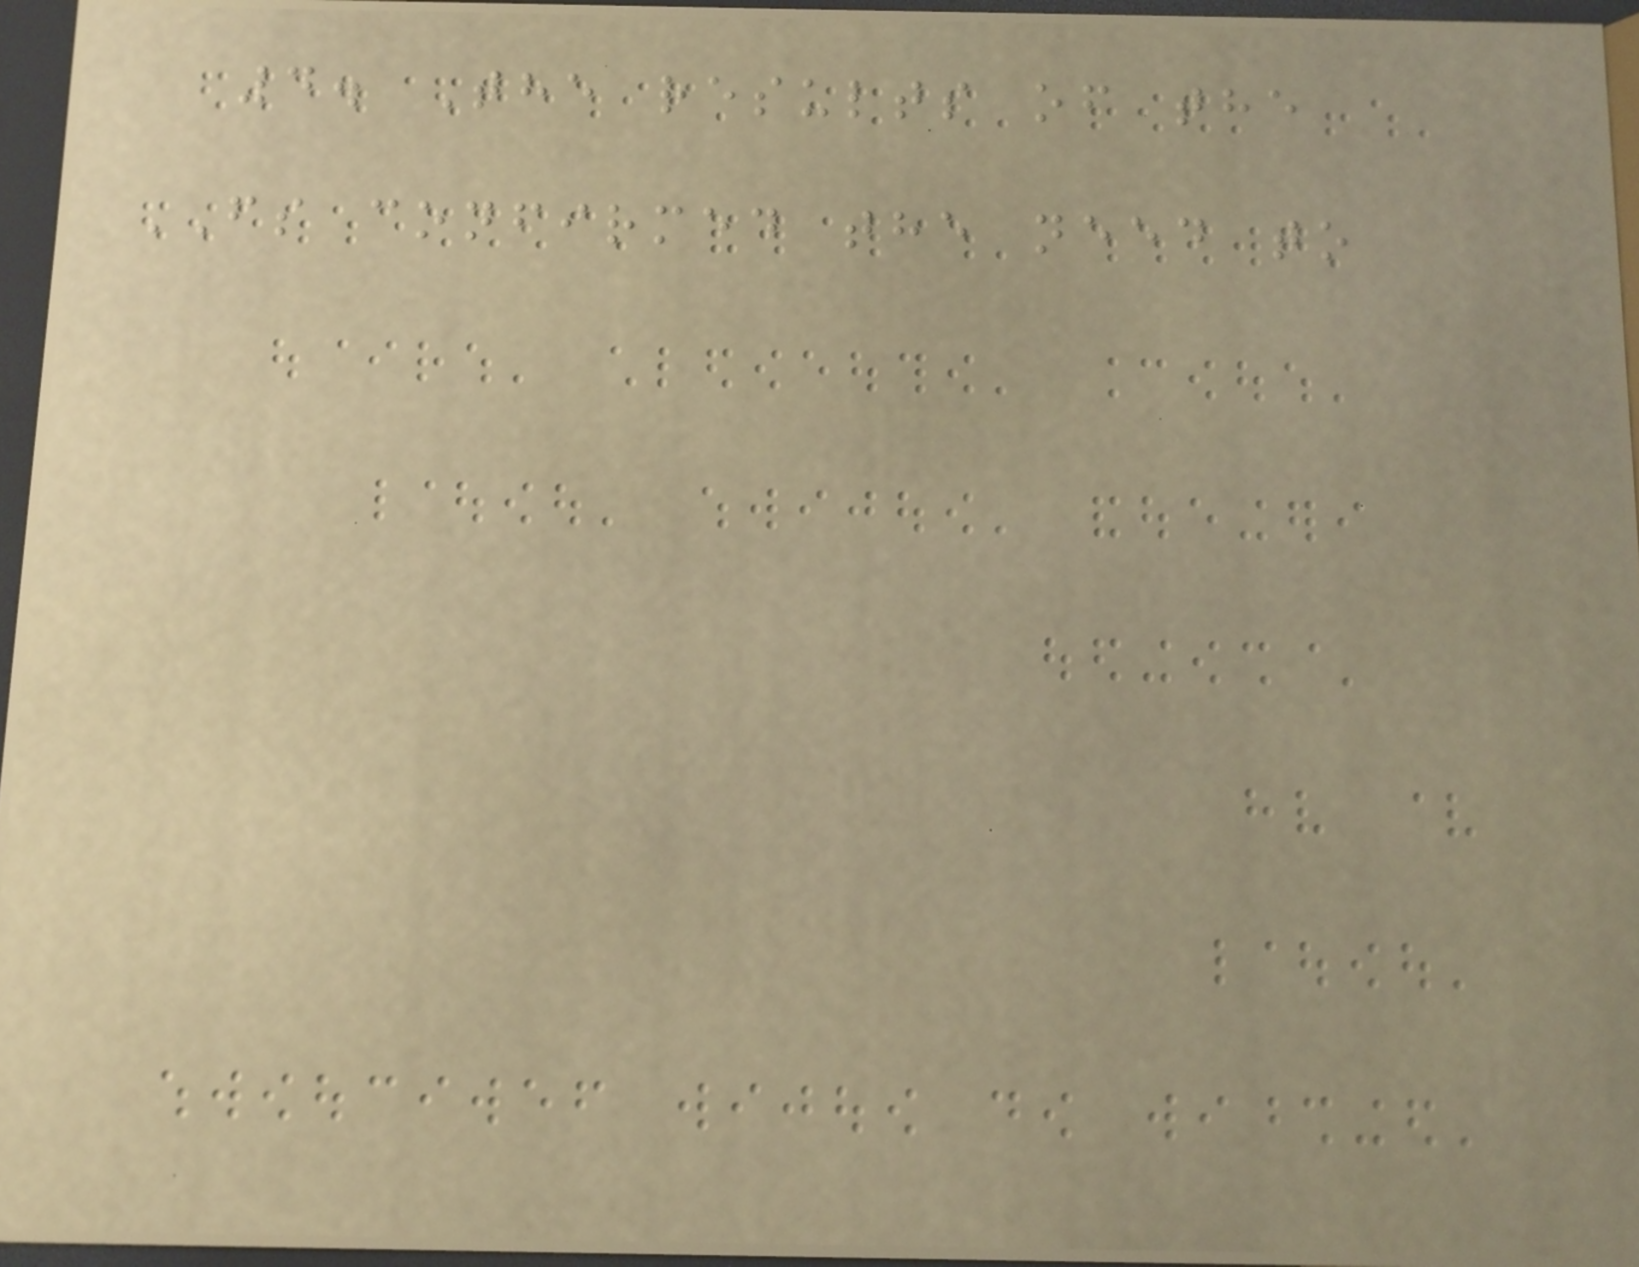4. The results of the
FS confirmed the need to
